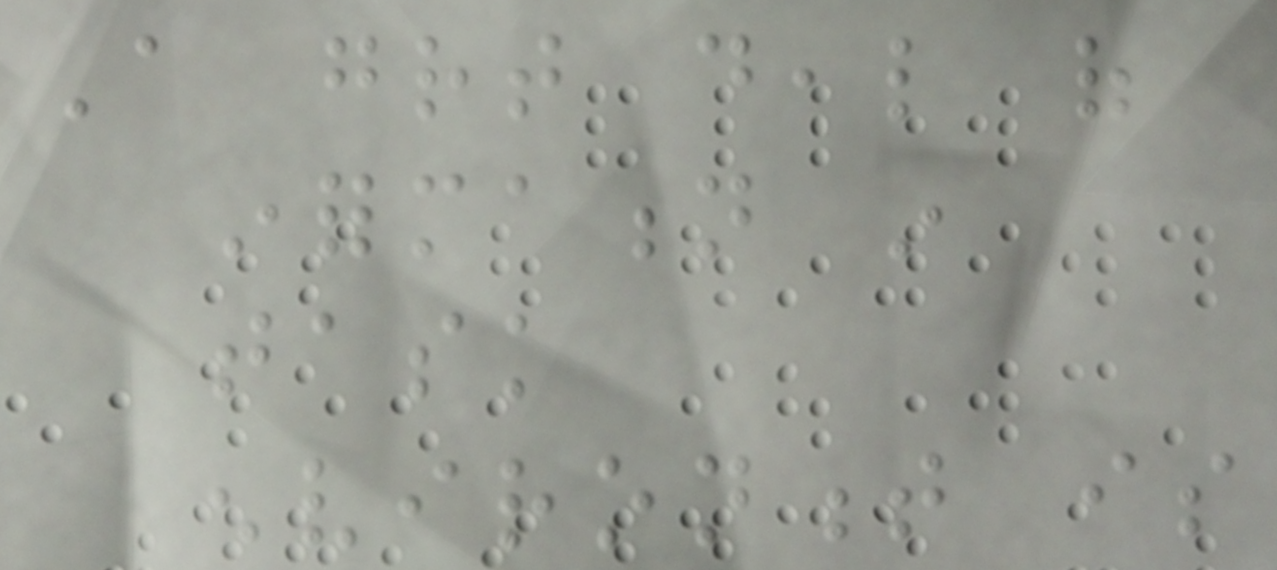A great deal of
information in
task
environment is
